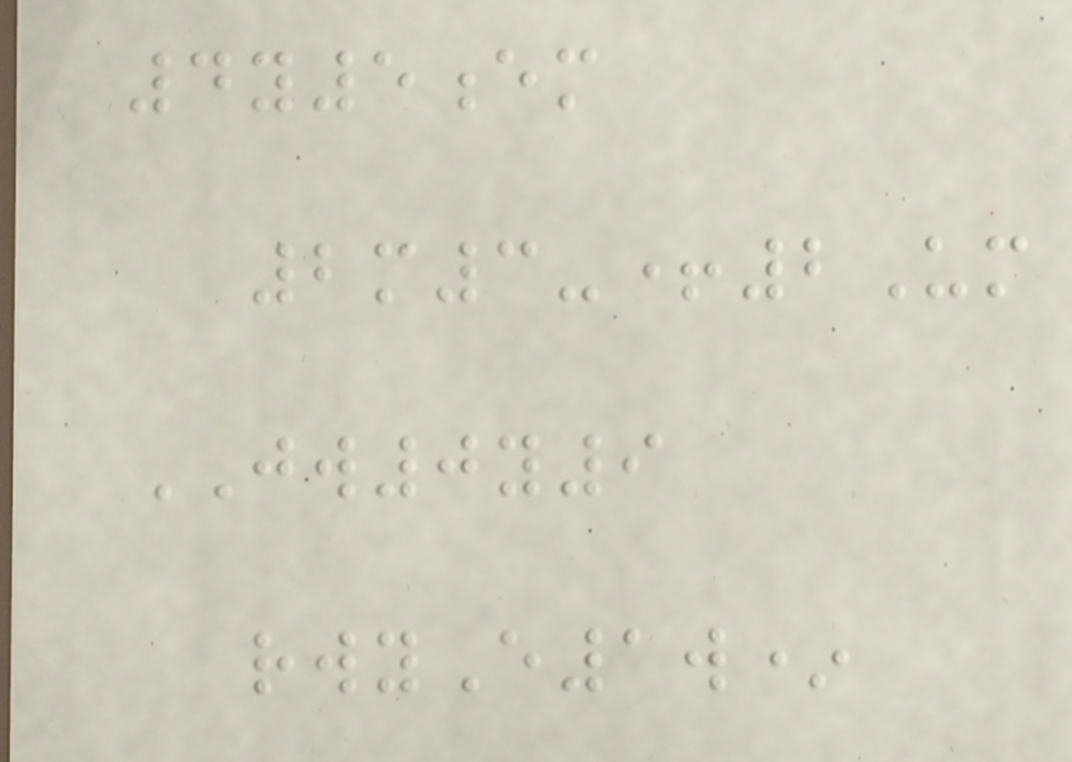4y5em
2m3-+2Um
JW0y9
rwyE1w*
